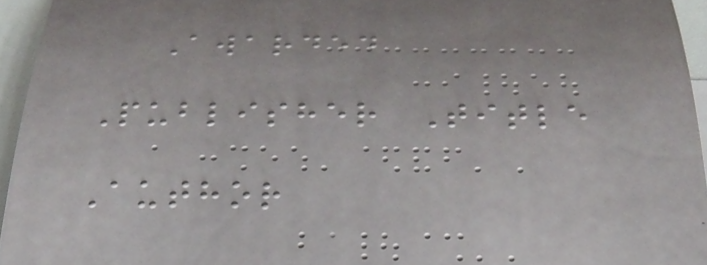Awarded
Publisher Title
Author
